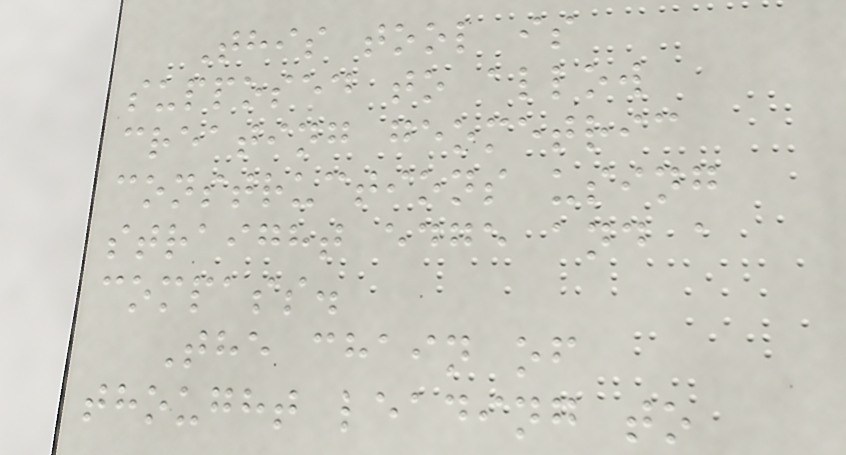This tool is
supposed to allow
creating geometric
constructions using
straight edge and a
compass.
The chain of
thought leading to
